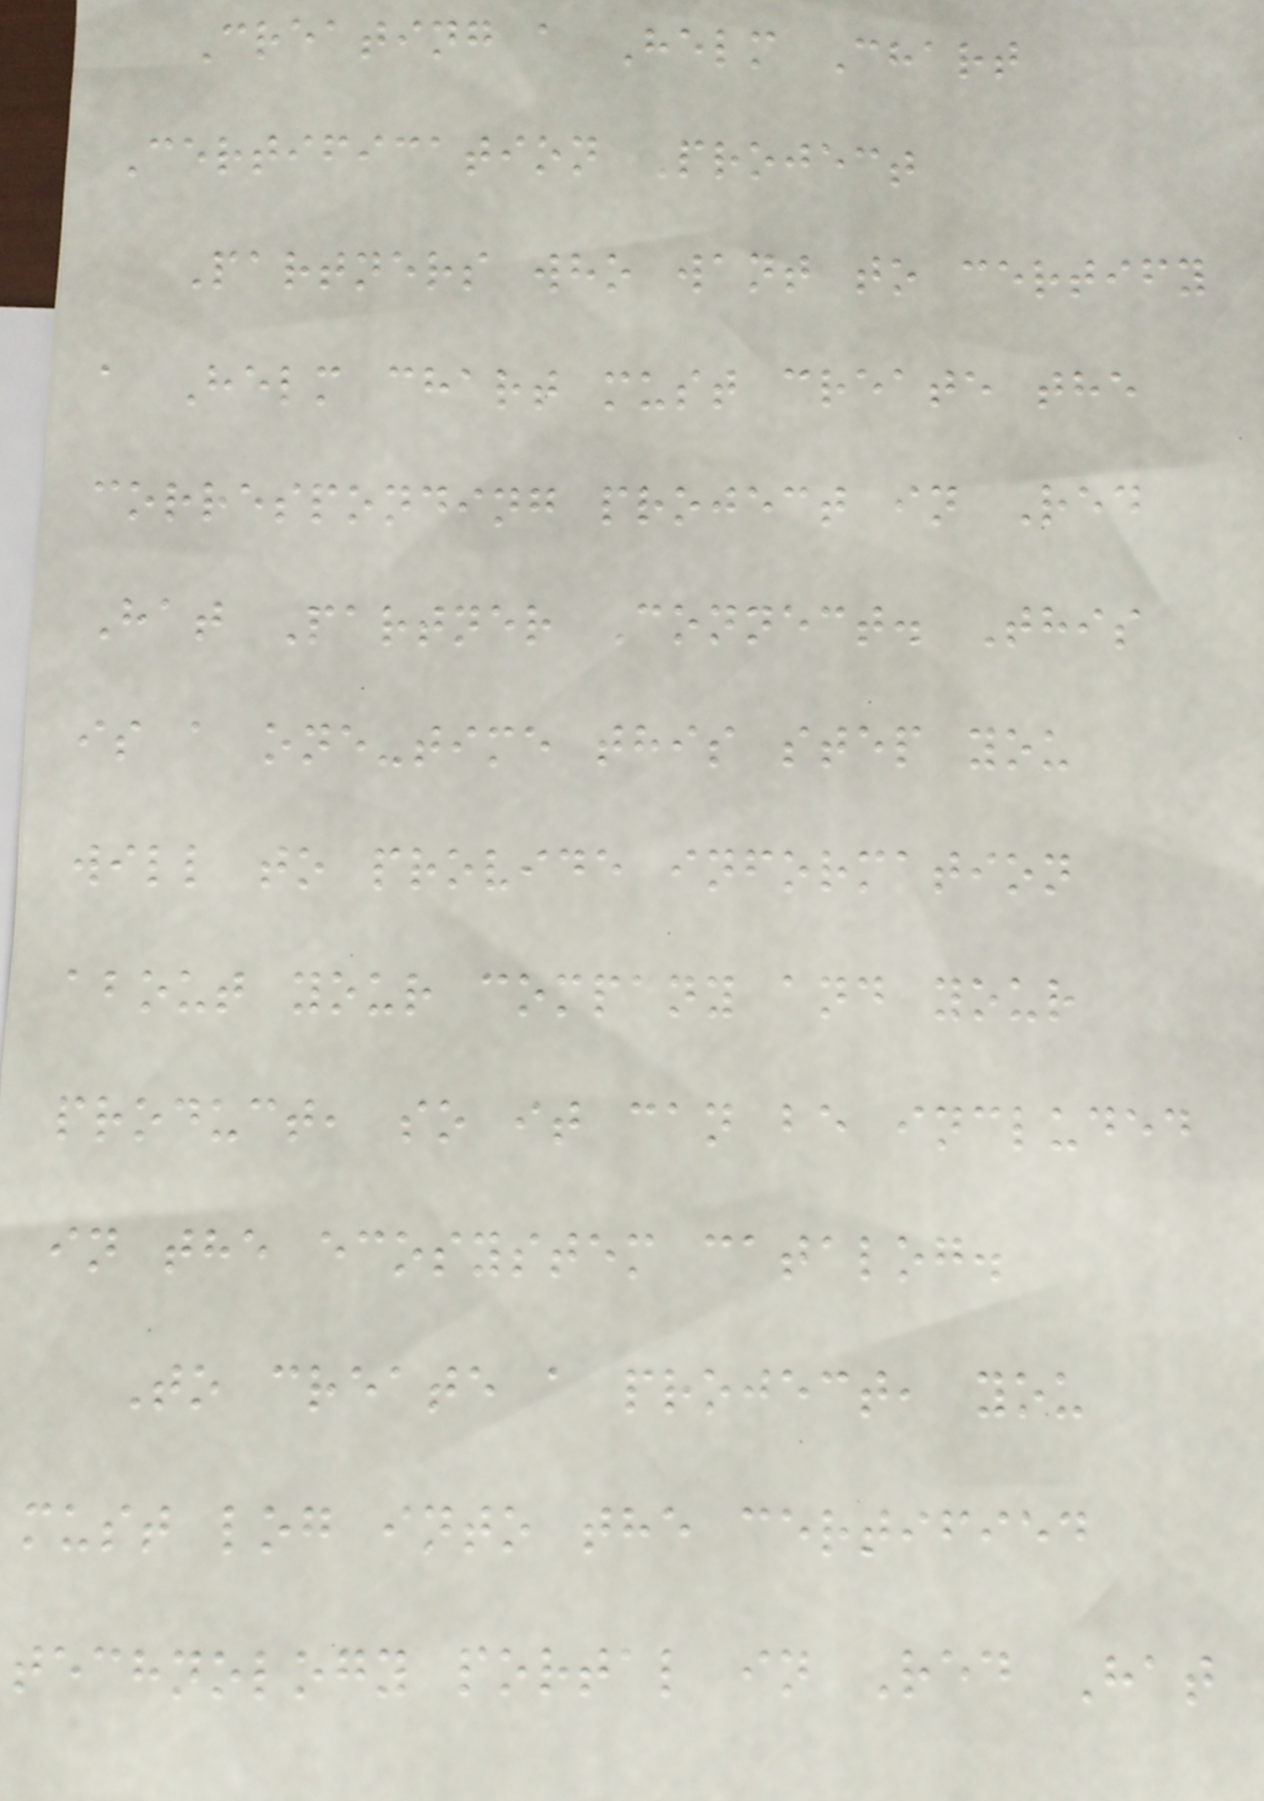Creating a Helm Chart
Certification Project
Partners who want to certify
a Helm chart must create the
corresponding project in Red
Hat Partner Connect. This
is a one-time this step you
will to provide information
about your company and your
product, so it can be included
in the ecosystem catalog.
To create a project, you
must log into the certified
technology portal in Red Hat
